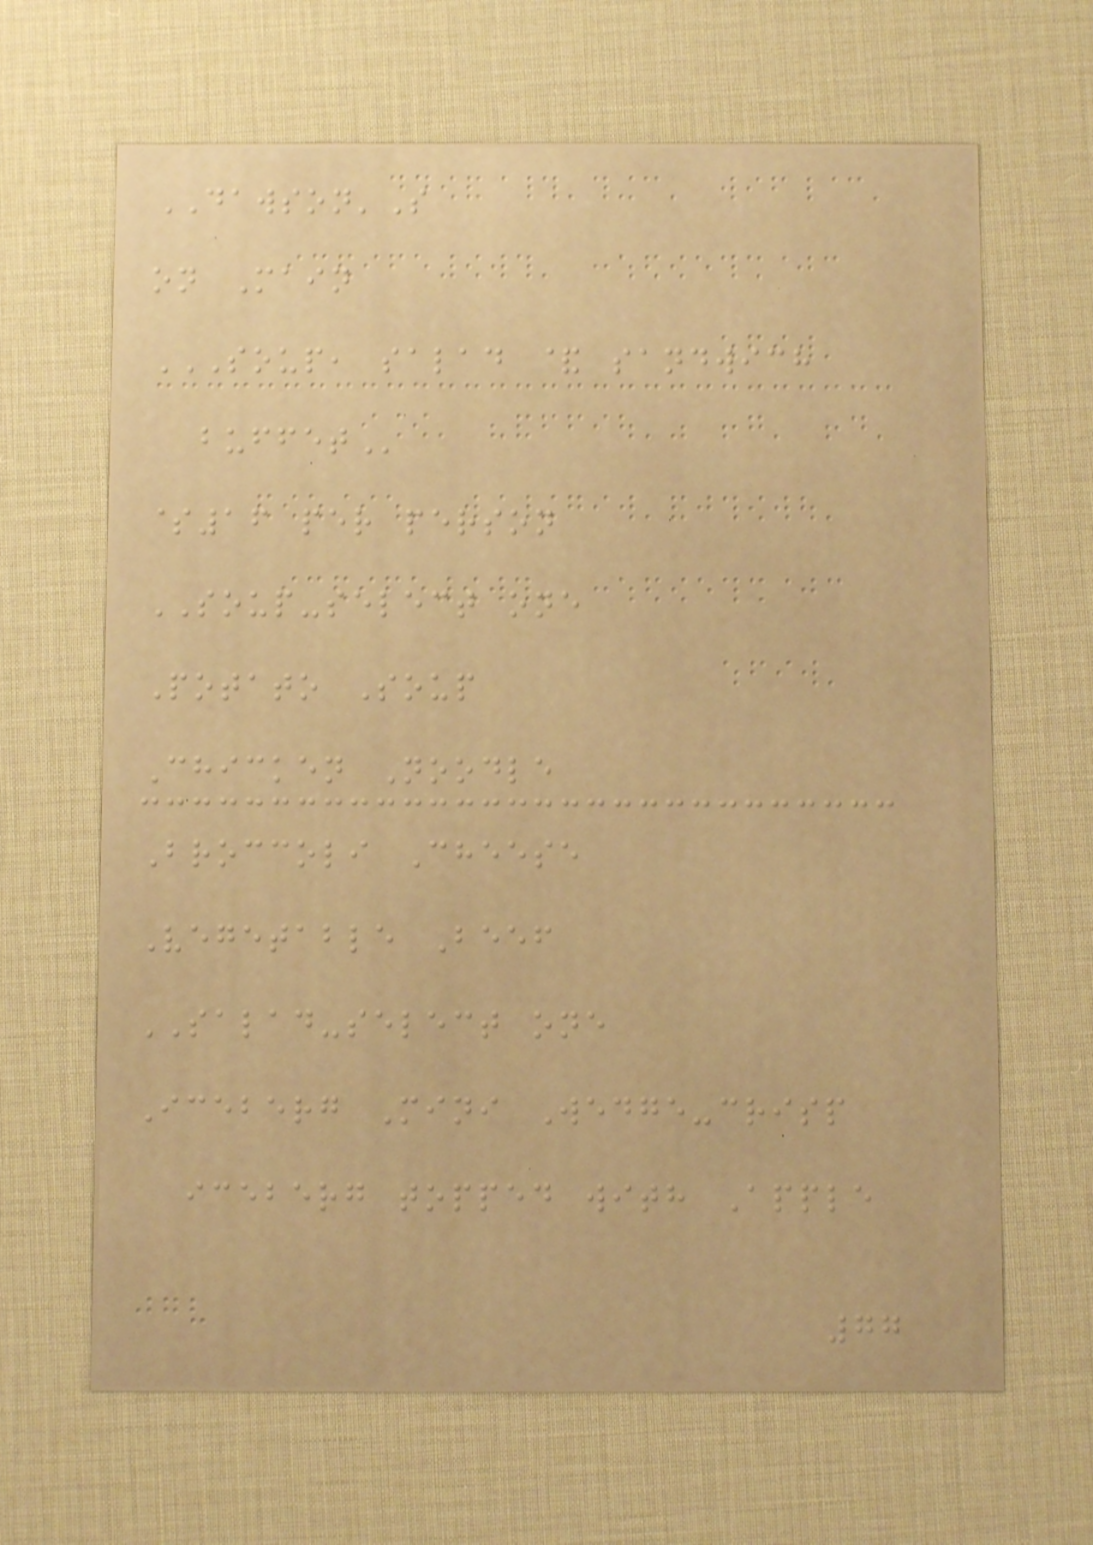DAWSON'S
on Main
SOUP, SALAD & SANDWICH
BUFFET
$16 per person
SOUP-select one
Potato Soup
Chicken Noodle
Broccoli Cheese
Vegetable Beef
SALAD-select one
Iceberg Mini Wedge-crisp
iceberg topped with Apple
77
